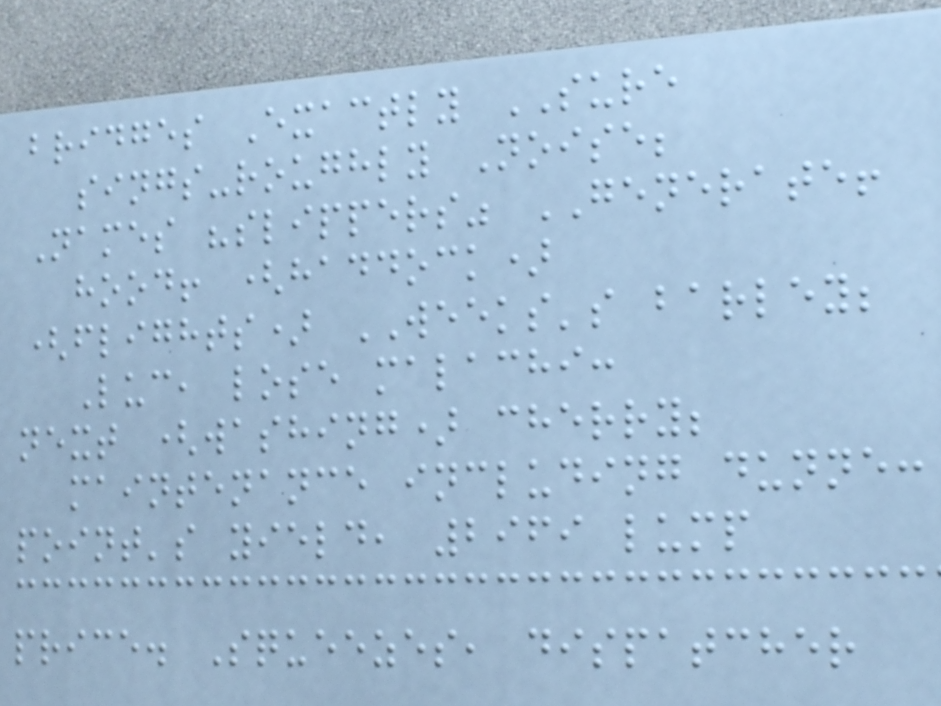bridges Exactly SURE
sings-roughly Noise;
Names "slippers" GENERATE!
hood! (haddock)
(flights) WEEKS's barley;
Luc, lose malachi:
next (washing) cherry;
maintenance including dunne:
point's yield, 2969 lump
price. Squeezes, dispatcher
